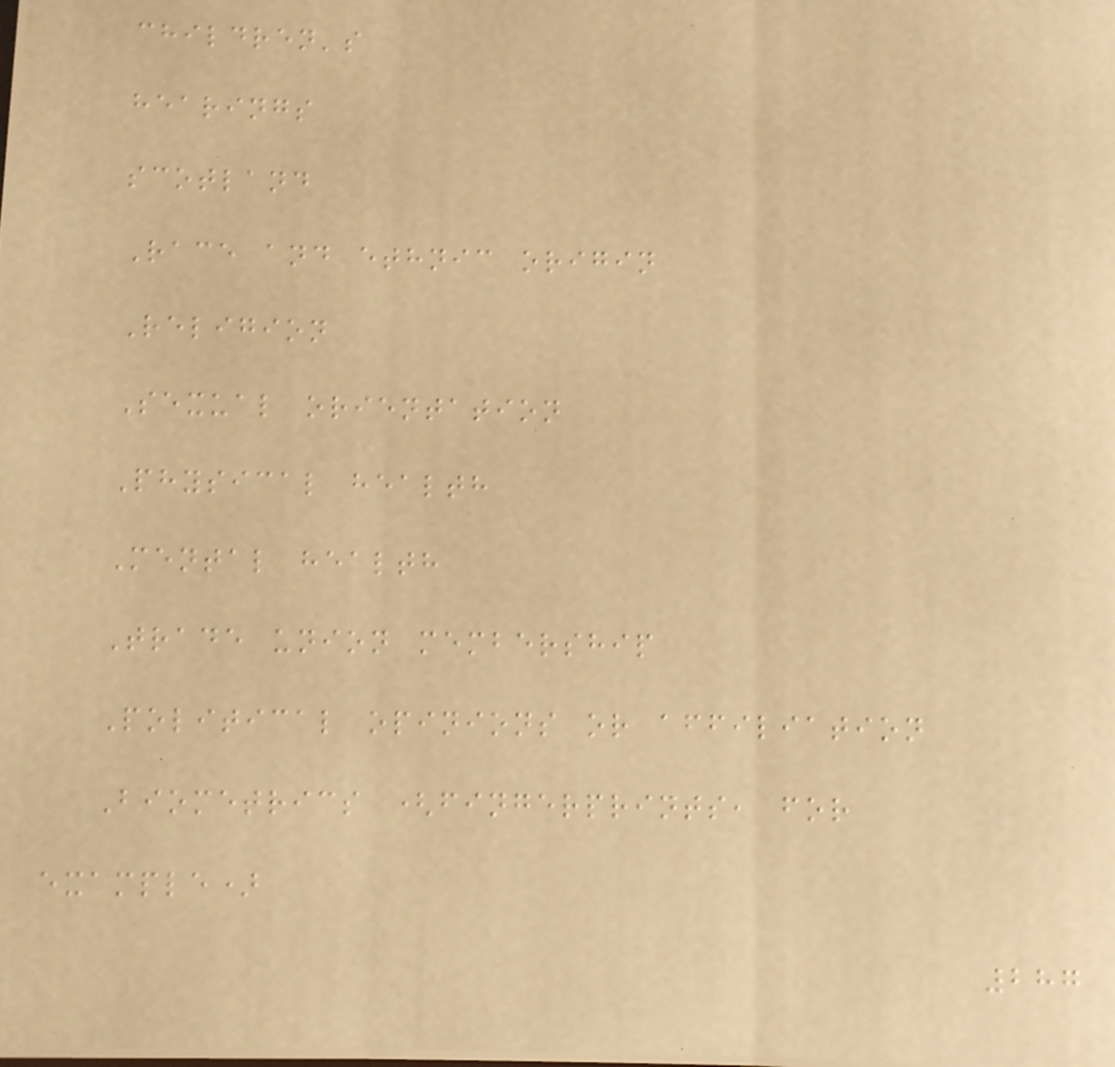children's
hearings
scotland
Race and ethnic origin
Religion
Sexual orientation
Physical health
Mental health
Trade union membership
Political opinions or affiliation
Biometrics (fingerprints, for
example)
287
